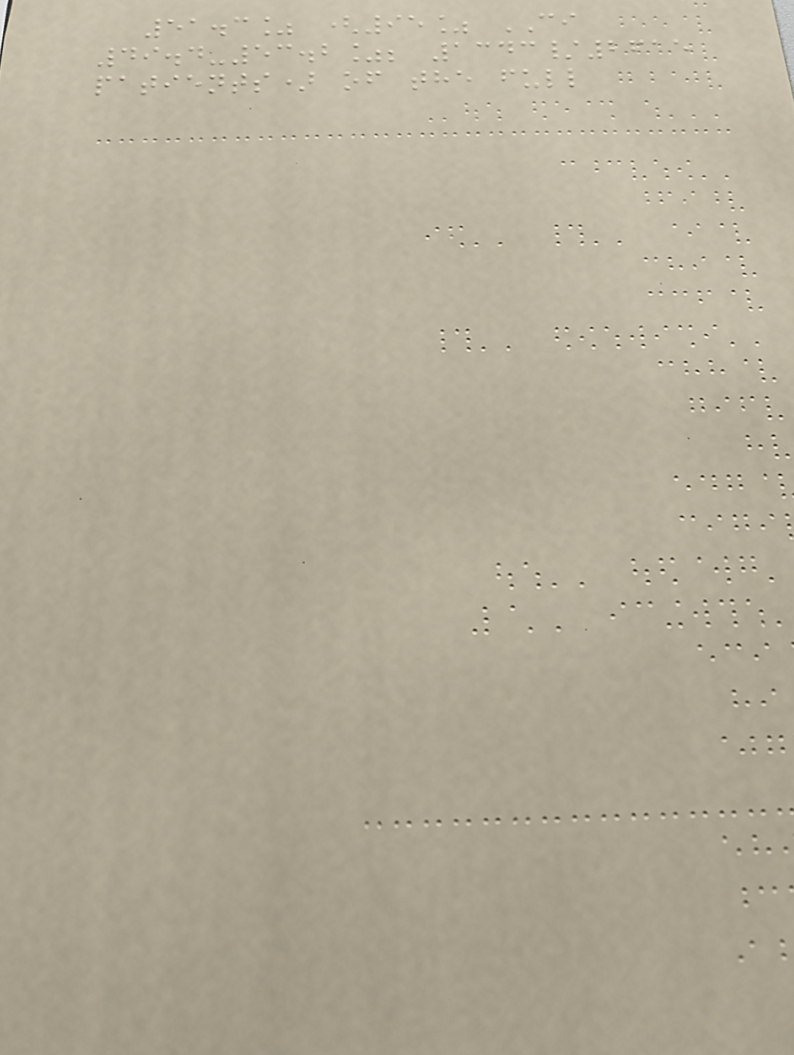51.3% (95% CI
49.4-53.2%; 1343/2615
patients) of the full
